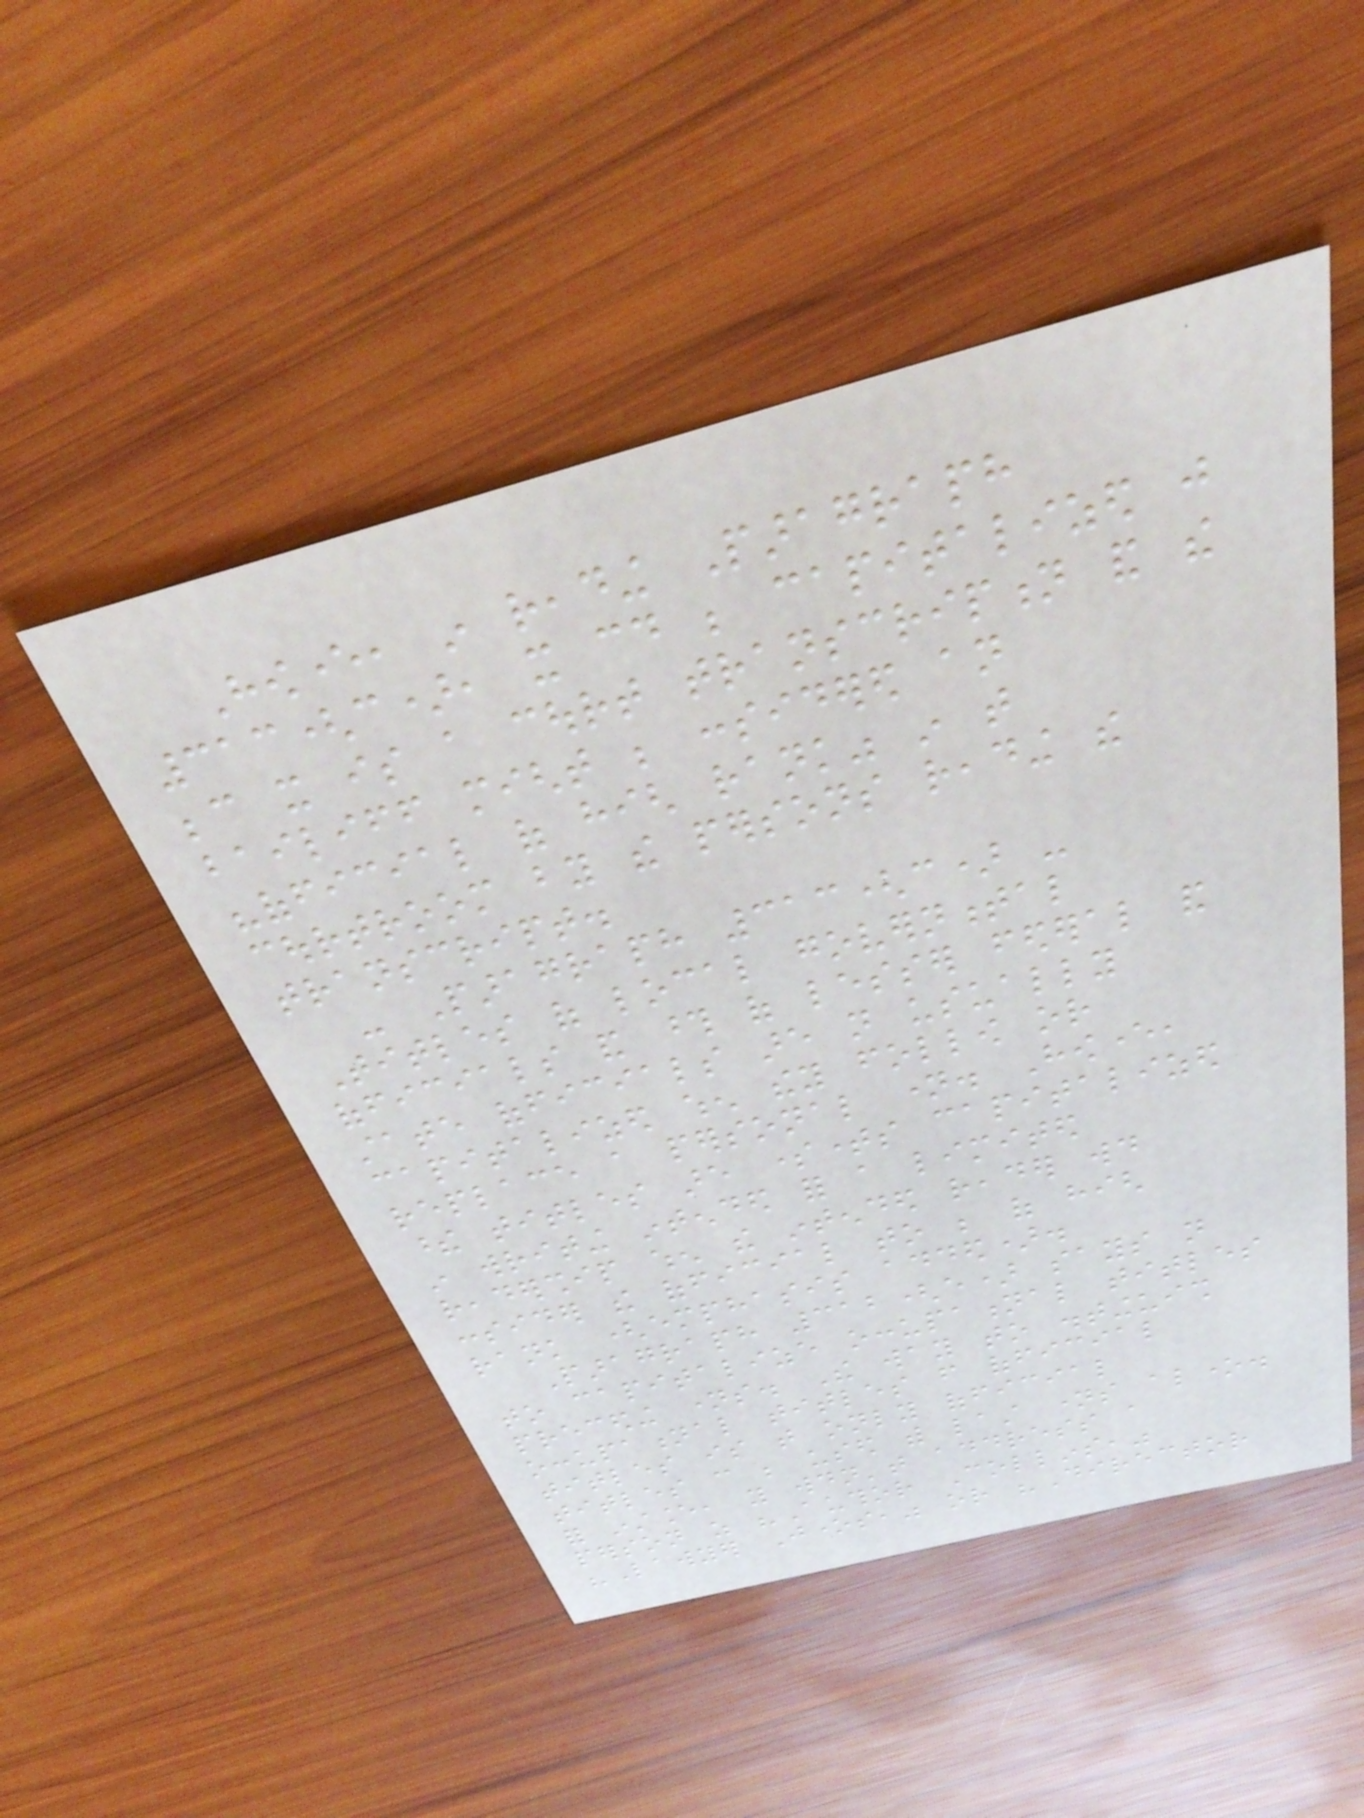However, in reading Paragraph
313(c), it could be capitalized just
because it is a court transcription and the
bailiff might be considered an
"official of high rank" in that
courtroom by the persons reading the
transcript.
- Paragraph 313(c) -
Titles of local governmental
officials and those of lesser federal and
state officials are not usually
capitalized when they follow or
replace a personal name. However,
these titles are sometimes capitalized
in writing intended for a limited
readership when the intended reader would
consider the official to be of high
rank (emphasis added).
Paragraph 312(e) says not
to capitalize occupational titles
preceding names. The way to distinguish
occupational titles from official
titles is that only official
titles can be used with last names alone.
for instance, you wouldn't address a
person as "Author Collins,"
"Lawyer Jones," or "Director
